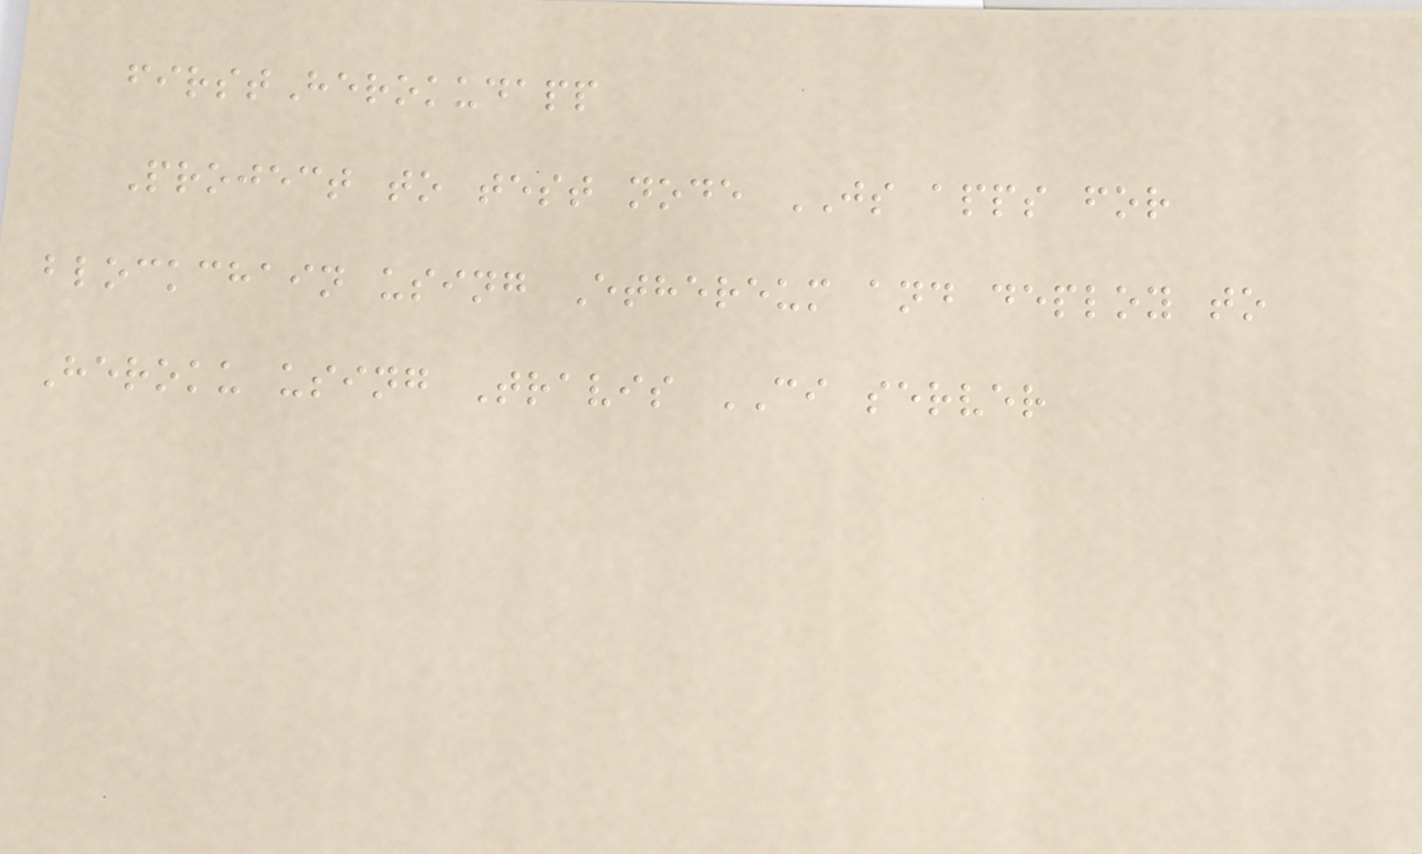firstHerokudapp
Project to test node JS apps for
blockchain using Ethereum and deploy to
Heroku using Travis CI server
